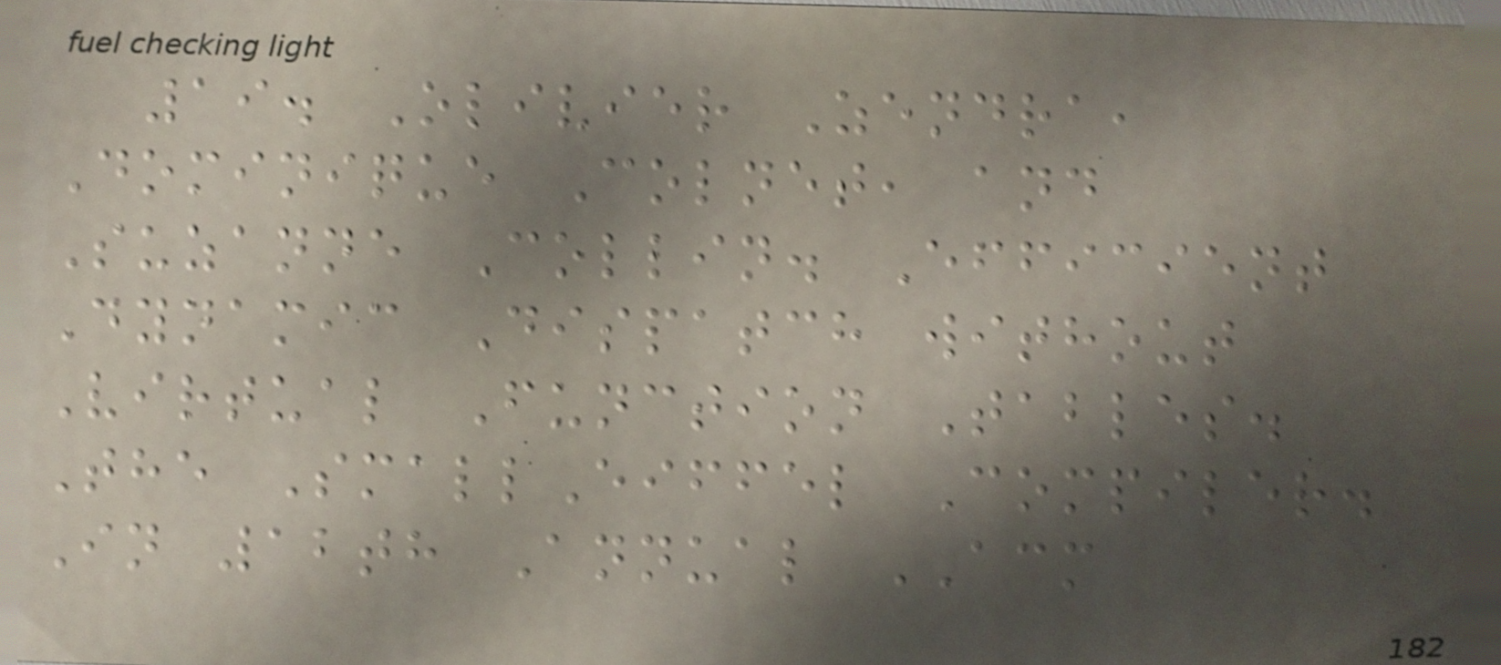19. Olivier Zendra,
Dominique Colnet, and
Suzanne Collin. Efficient
Dynamic Dispatch without
Virtual Function Tables.
The SmallEiffel Compiler.
In 12th Annual ACM
